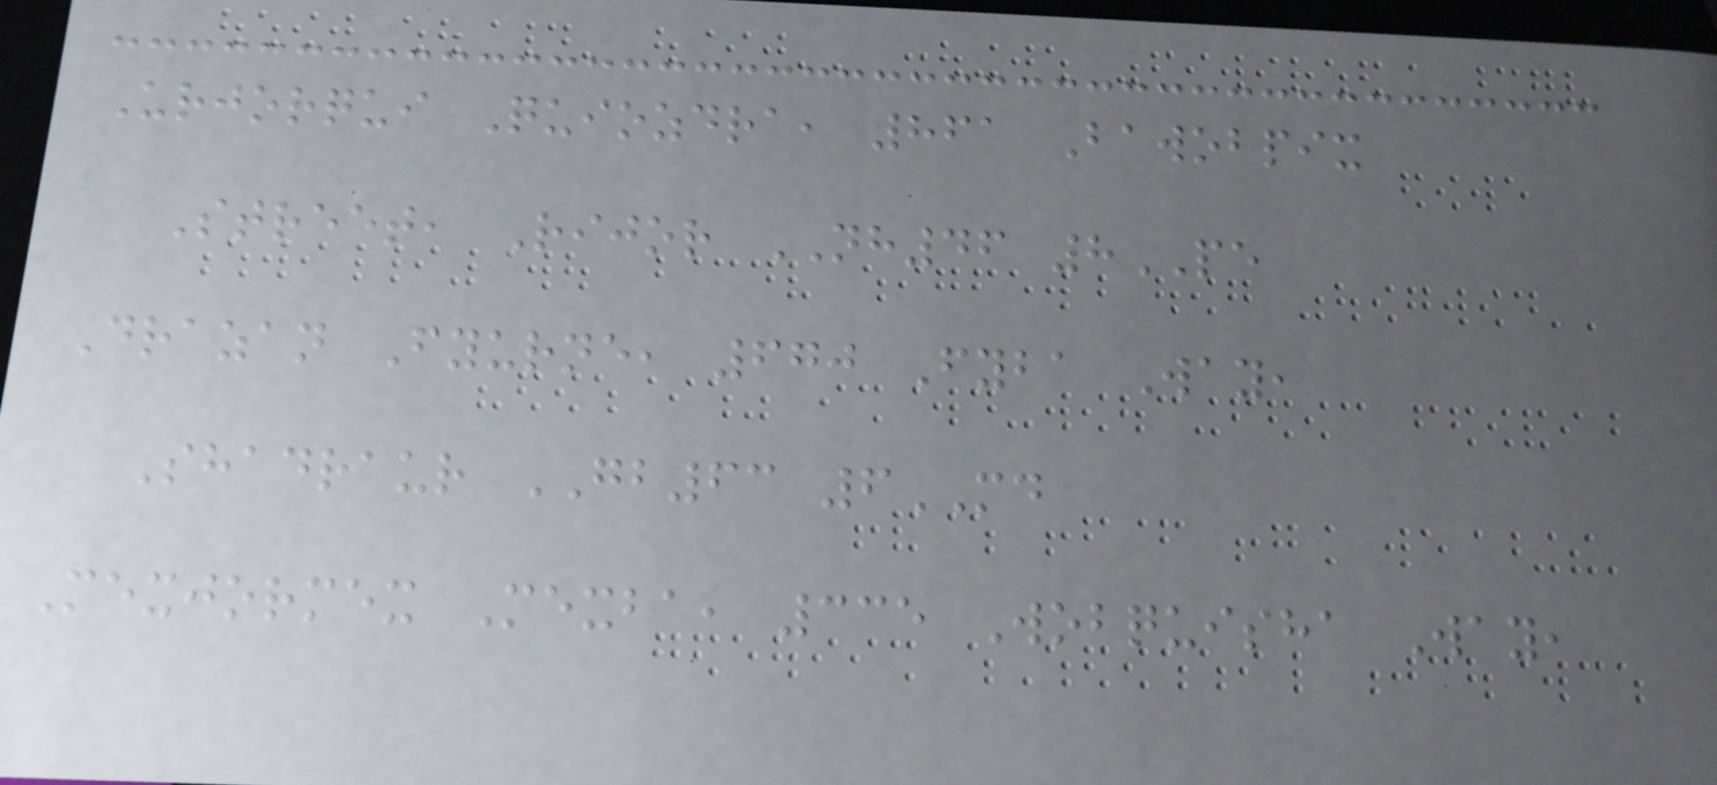Urjorqui Quiozdra, 861 Bawobpix
Street, Rijor NH46 8PE
Drazan Fyurne, 670 Fyba Way,
Shadraur GB63 6MD
Mexjormex Mexba, 335 Wobquisha Way,
